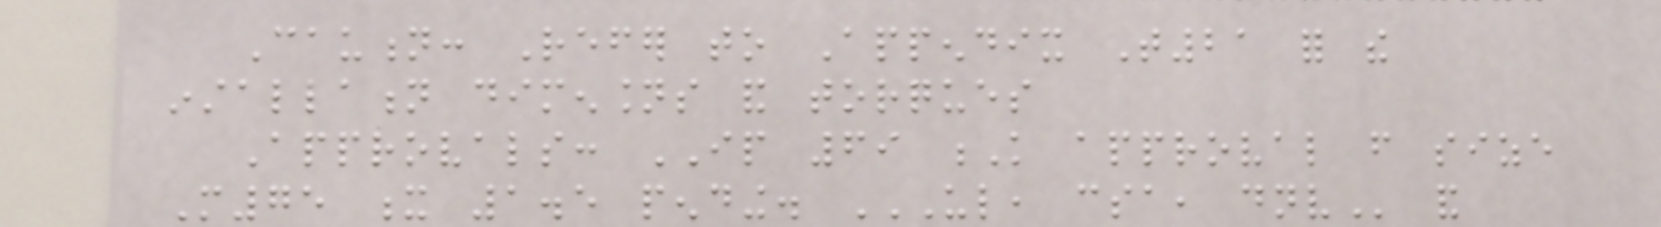Caution: Refer to Appendix T21 for the
installation dimensions and torques
Approvals: IP 69 K approval from size
M75 x 1.5 pending. UL, CSA, DNV and
